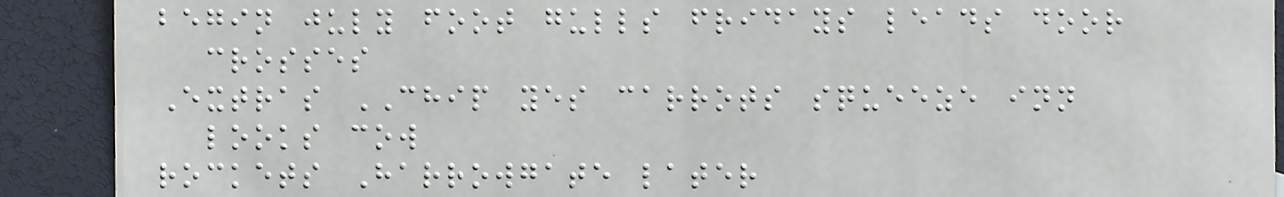begin july foot gulls fridays leads door
crosses
Extras CHIP yes carrots squeeze inn
looks cow
rockets Harrowgate later
